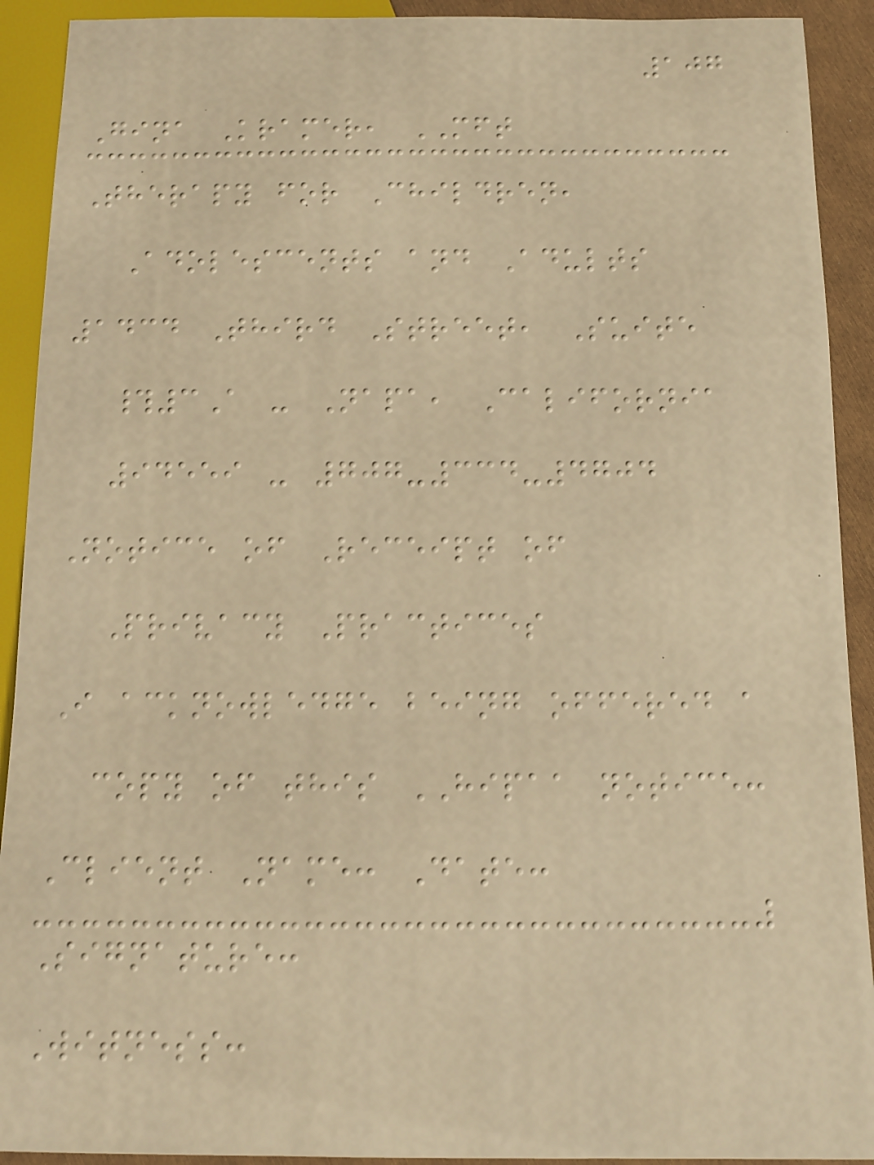107
Gina Kramer, MFT
Therapy for Children,
Adolescents and Adults
1434 Third Street, Suite
#3A - Napa, California
94559 - 707-334-4704
Notice of Receipt of
Privacy Practices
I acknowledge being offered a
copy of this HIPAA notice:
Client Name: Date:
Signature:
Witness:
